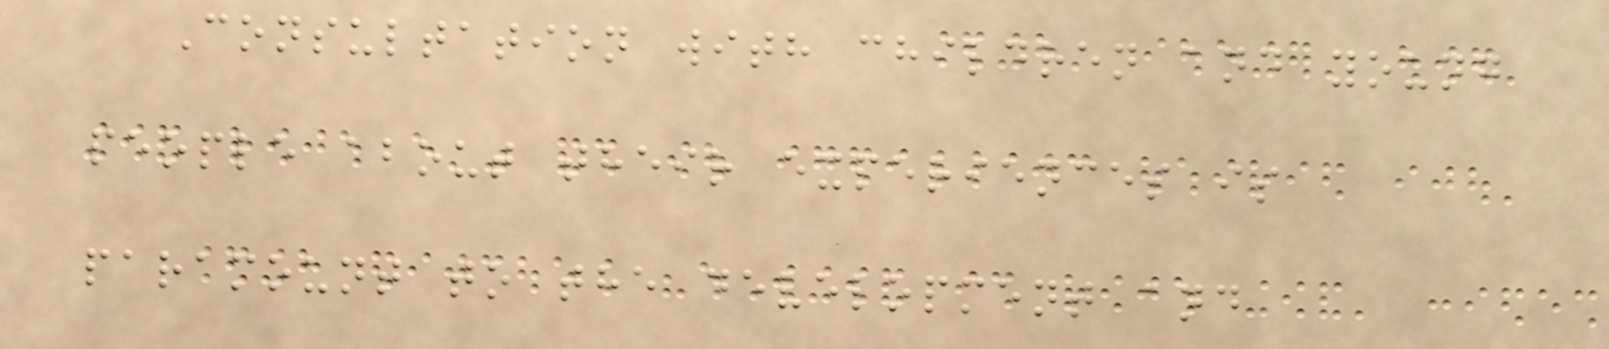Consultation with children and young
people about their experiences is
paramount to the development and
